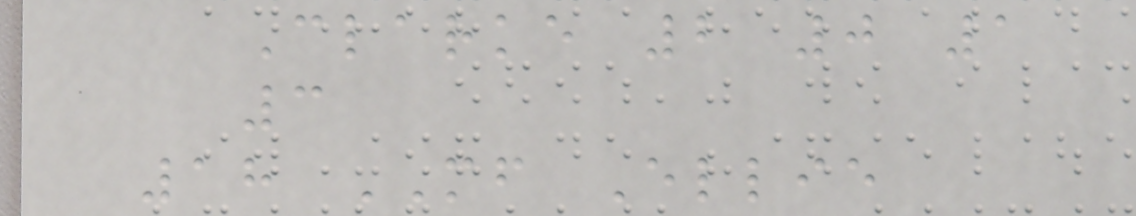Clarke 2 0 1
3
18 MF Ellie
